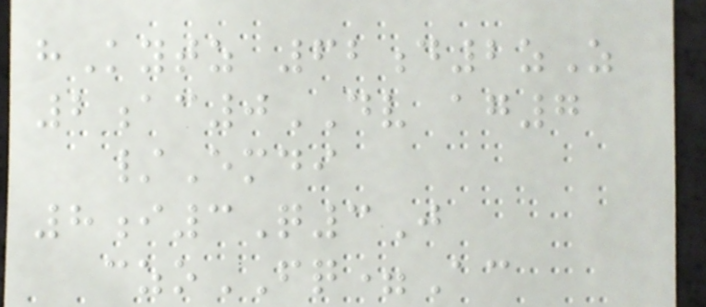hKytz 62d2zZ
2ac0DV ag7
/Emdi
8i3Q3J
czoFQ=Ac
